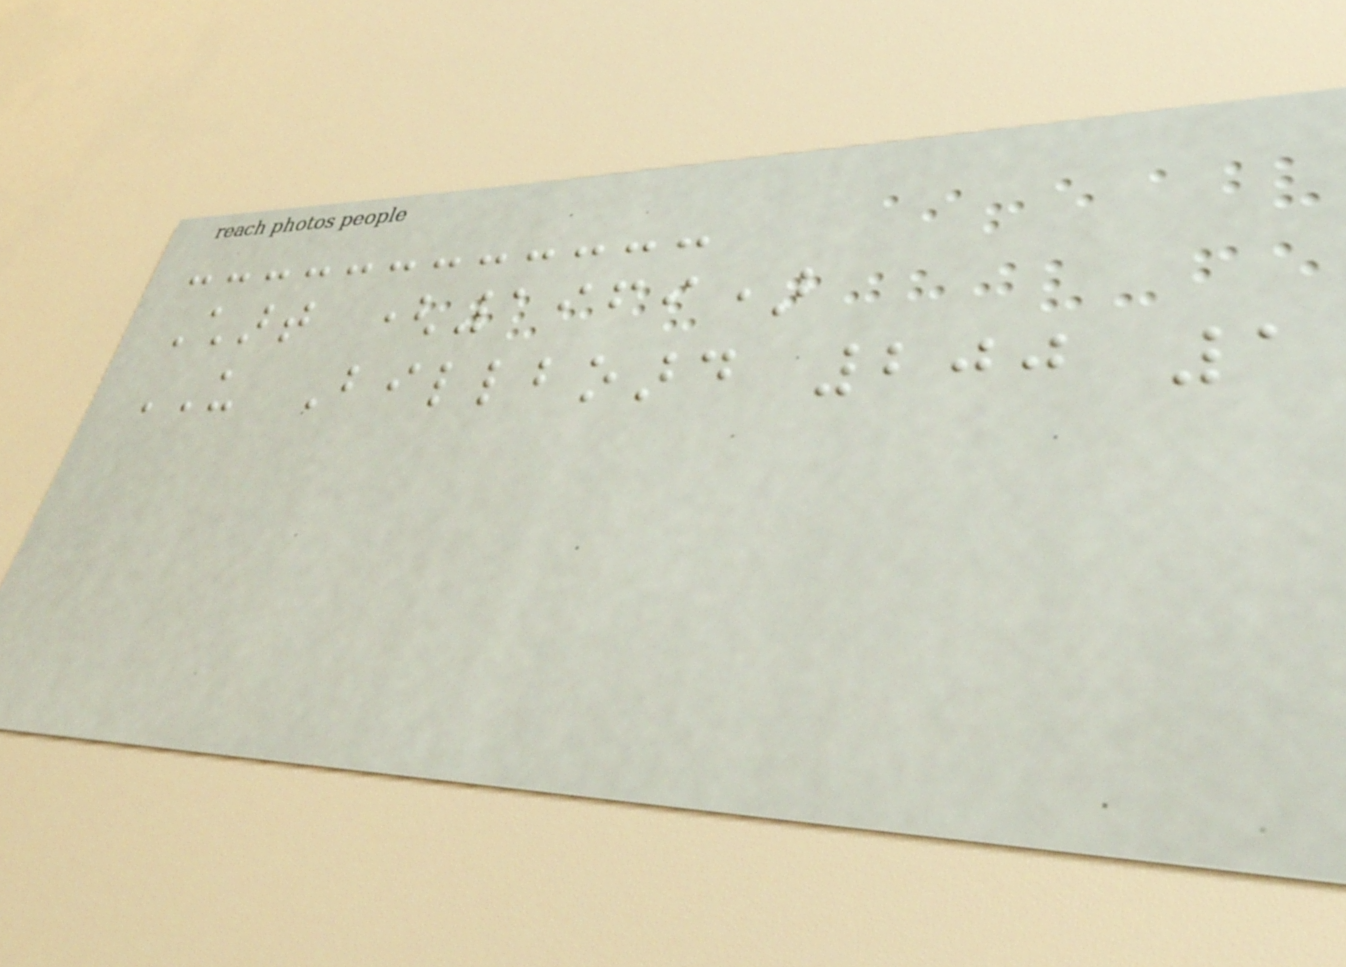Chart (1969)
US Billboard 200 1
